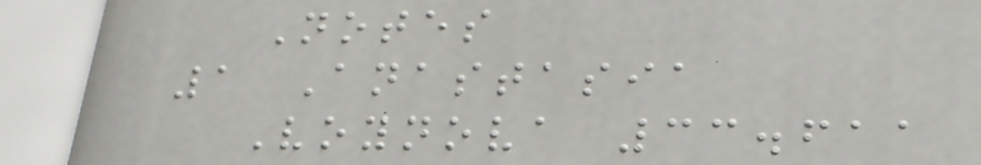Notes
1 Anastasia
Voynova 33.611
